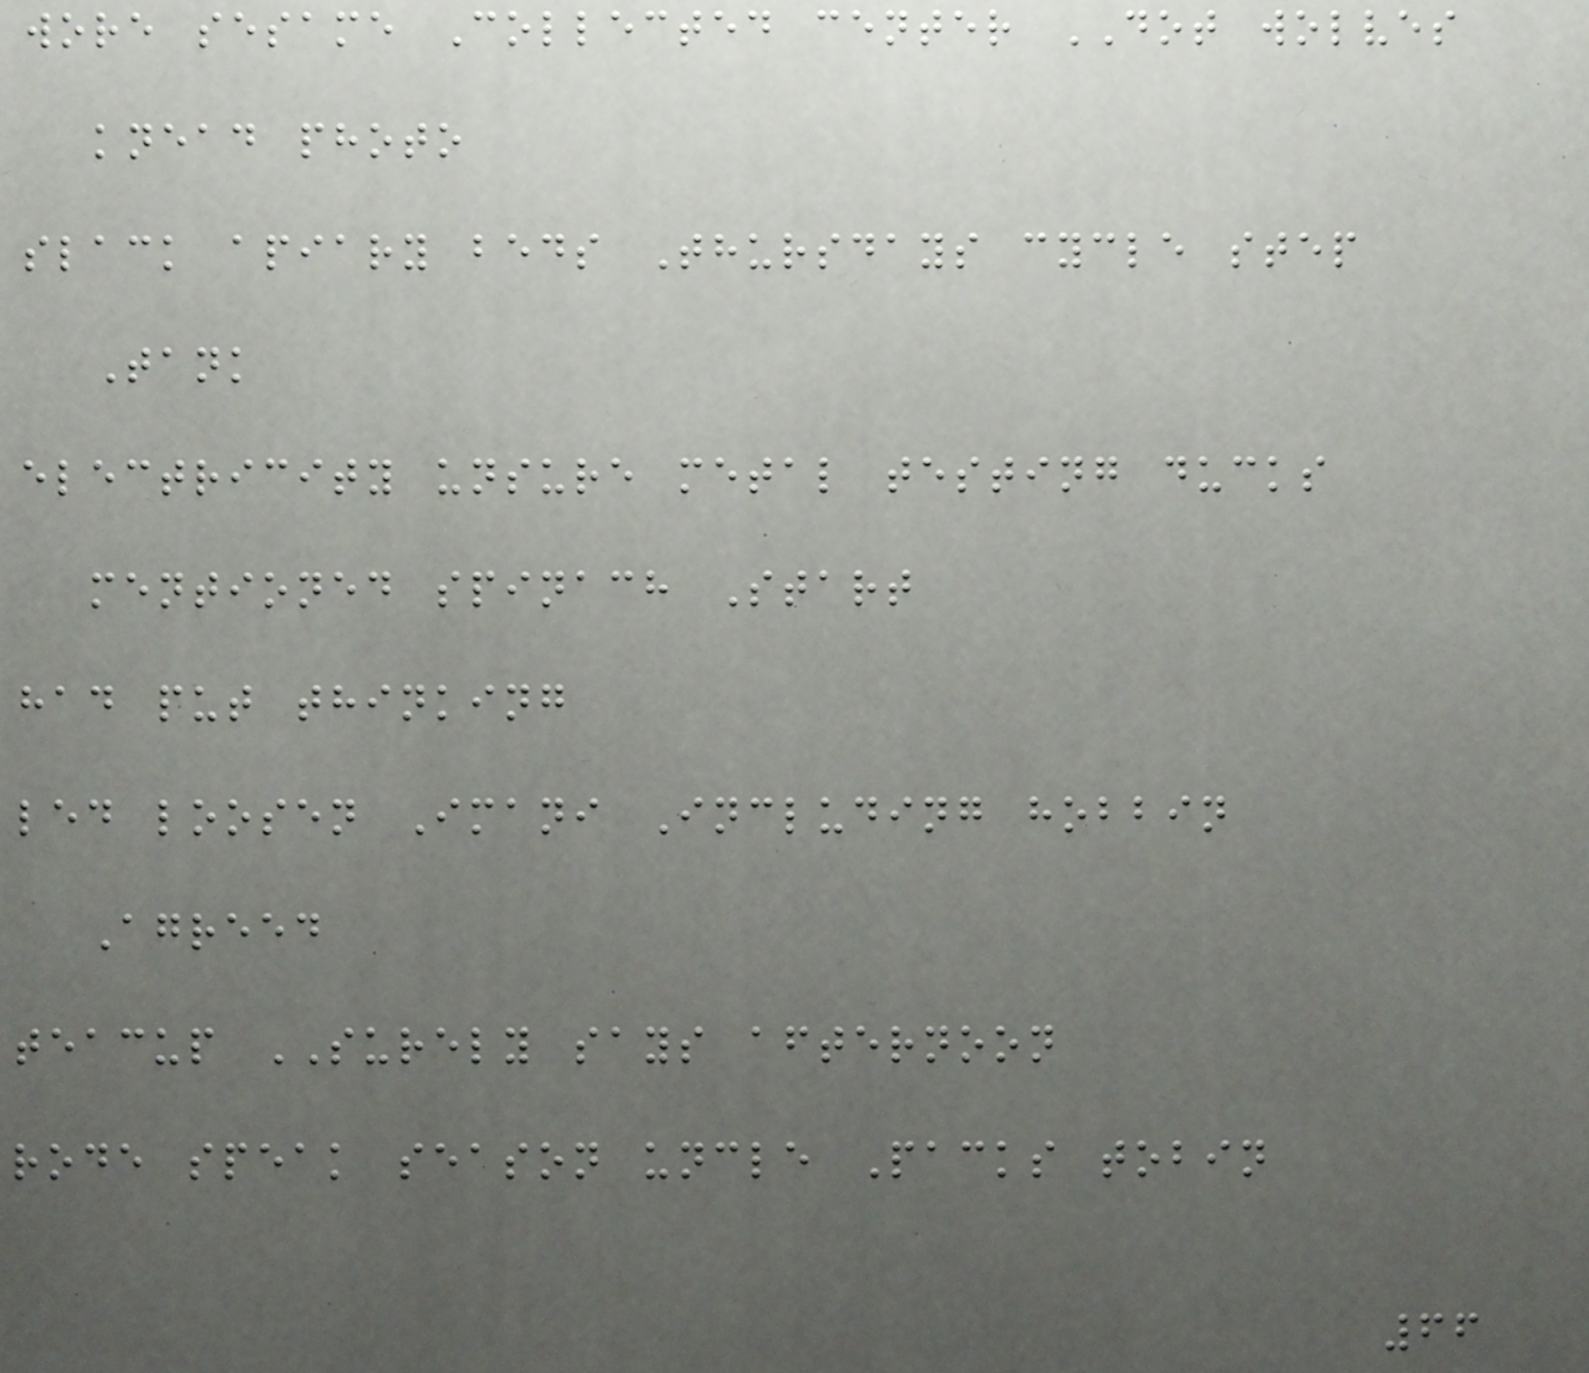wore sesame Collected center DOT wolves
knead photo
slack apiary beds Thursdays cycle step
Tank
electricity unsure metal testing ducks
mentioned spinach Start
had put thinking
led loosen Imani Including hobbin
Agreed
teacup SURELY says afternoon
rode speak season uncle Packs tobin
66
